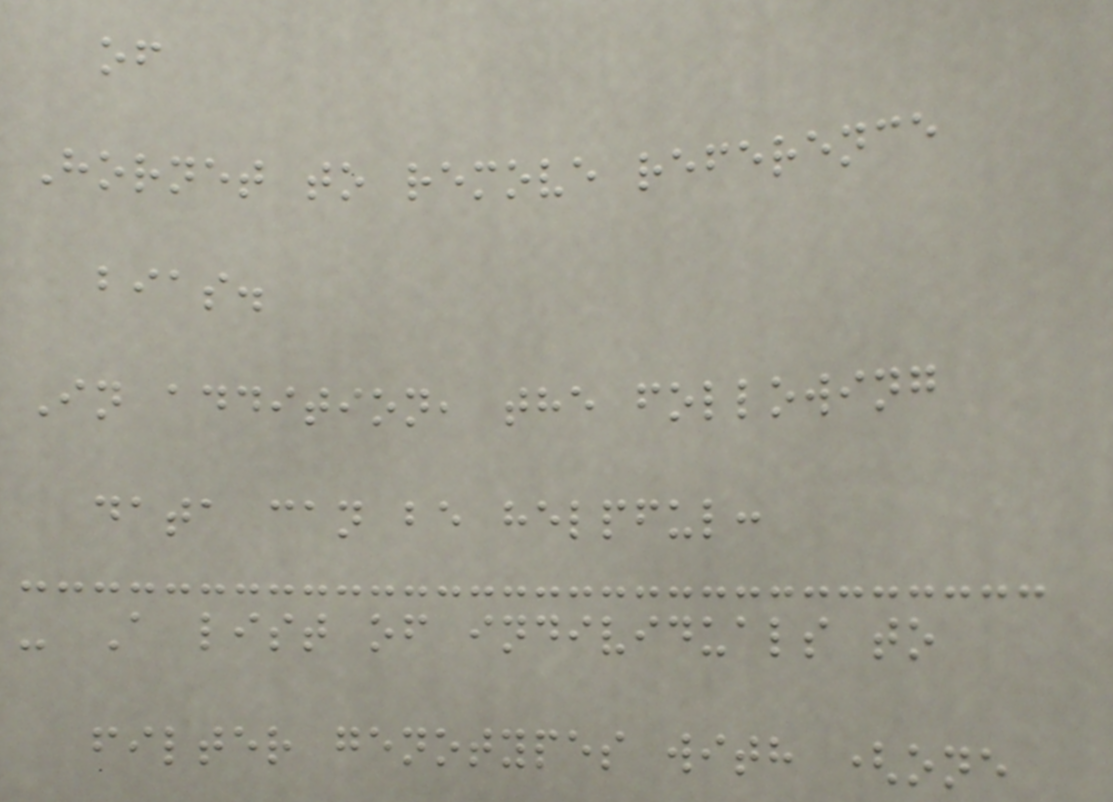of
Hornet to remove reference
bias.
In addition, the following
data can be helpful:
- A list of individuals to
filter genotypes with (one
